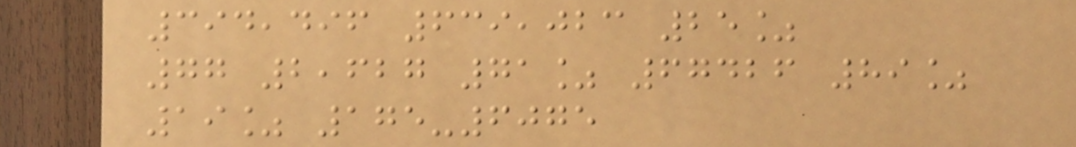394,496 639,023 25%
77 2,627 71% 67426 89%
19% 175-6075
